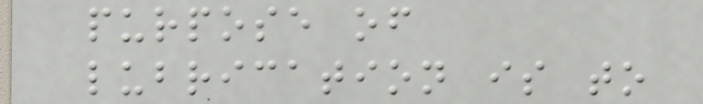purpose of
lubrication is to
